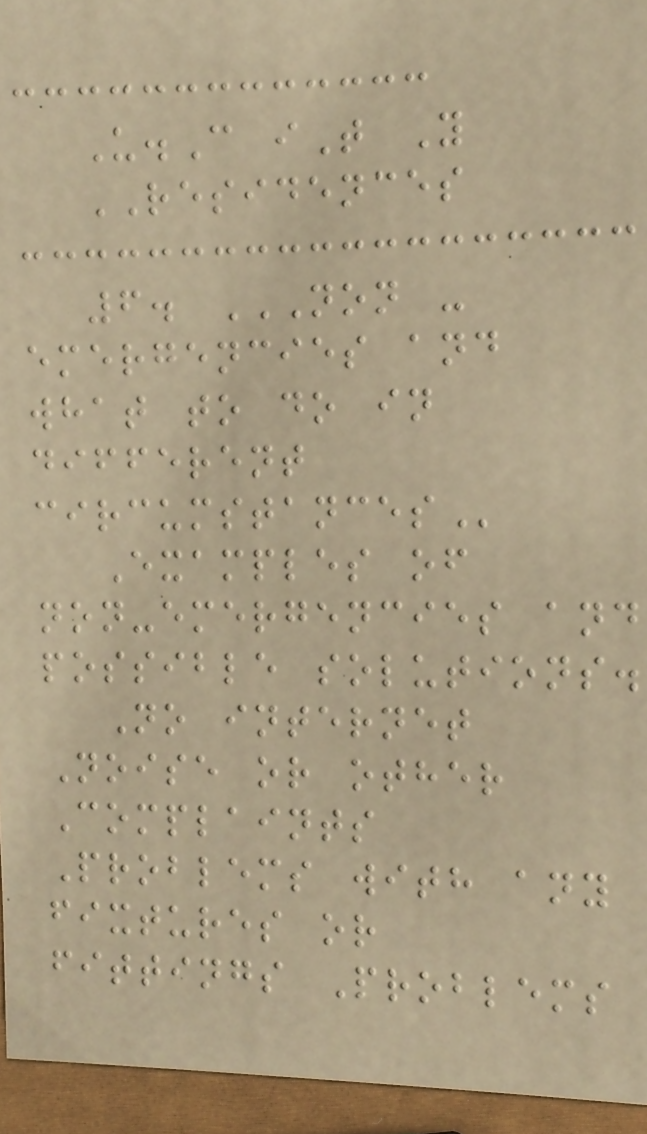U.C iT Y
RESIDENCES
6. NON -
EMERGENCIES AND
WHAT TO DO IN
DIFFERENT
CIRCUMSTANCES
Examples of
non-emergencies and
possible solutions.
No internet
Noise or other
Complaints
Problems with any
fixtures or
fittings Problems
